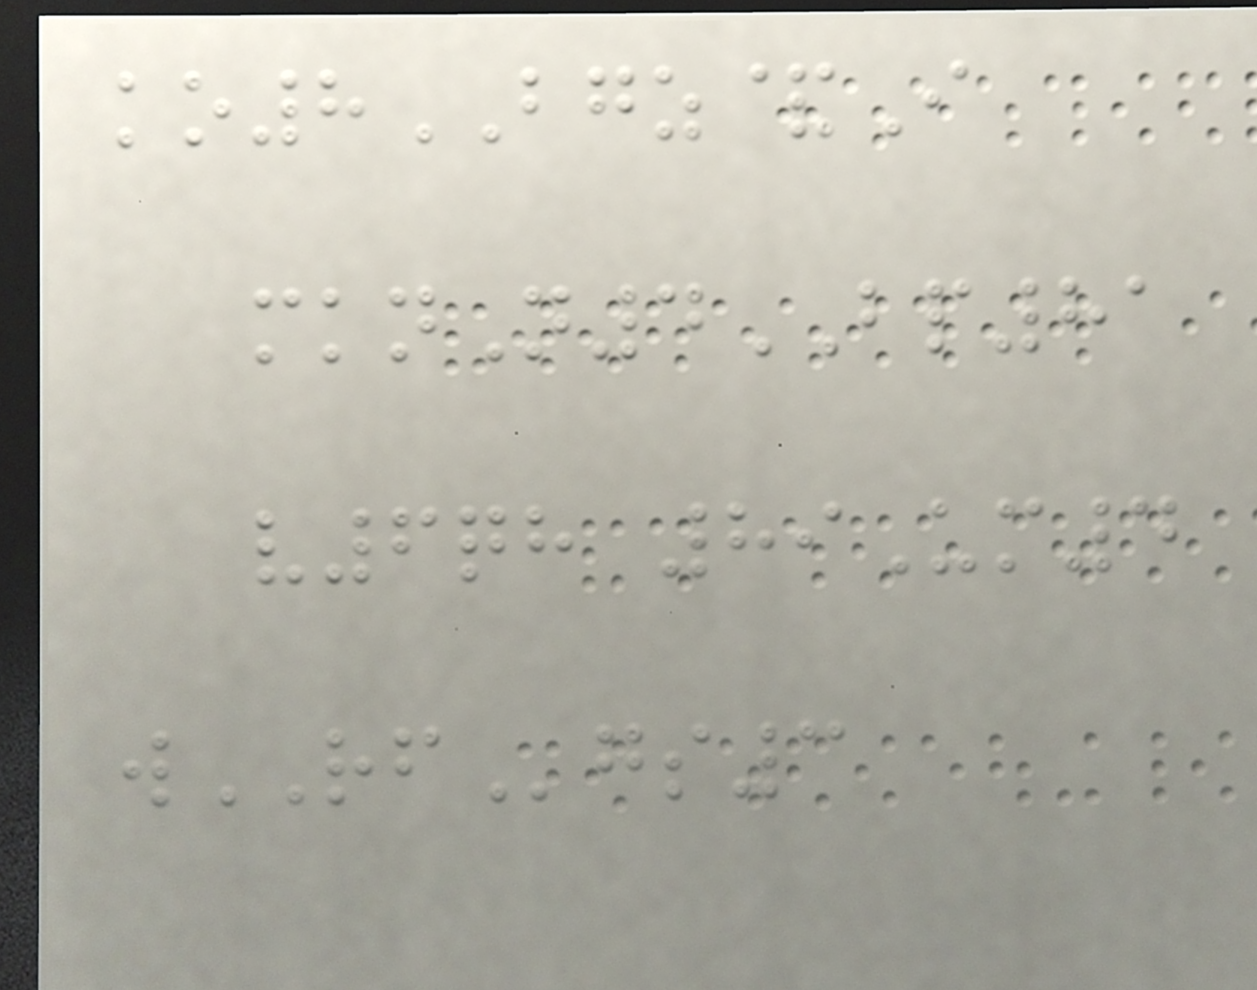ko8BGZ&I
mknN4BP81
v6qh 89Um4
wRFgs3
